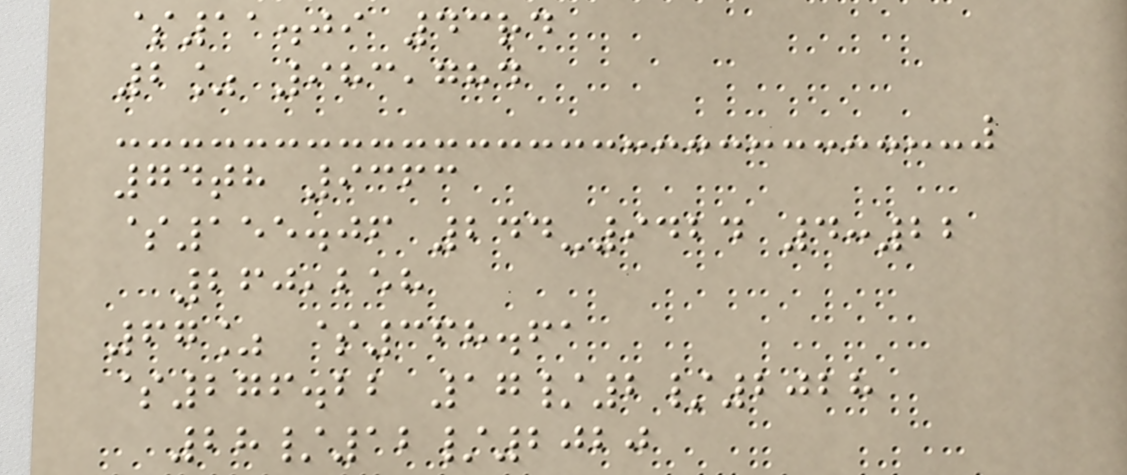$11.09 43rd
2% 983,784
74th 9363
$155.06 244-9424 4:22
260,258
67% $368.61
$276.22 17/2/2028
28/12/2020
